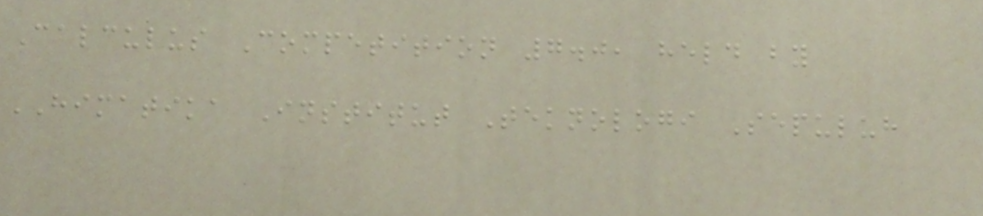Calculus Competition 7.0, held by
HIMATIKA Institut Teknologi Sepuluh
